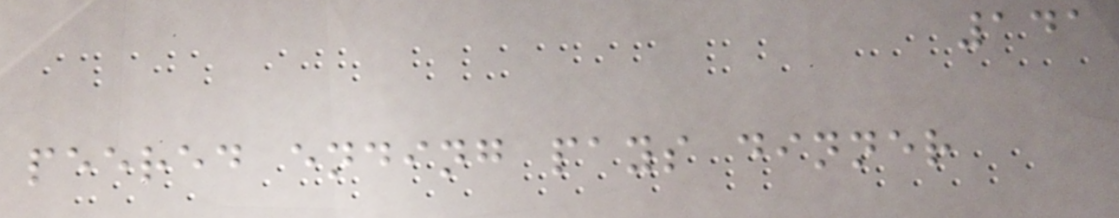141
peered ending pays dinner
